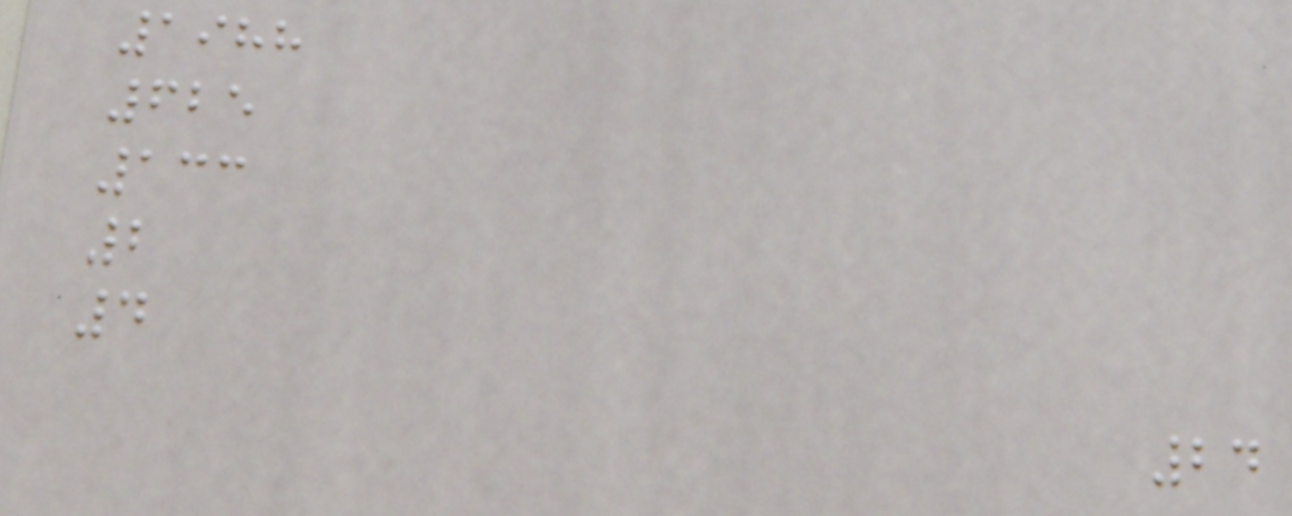1988
625
133
2
4
24
